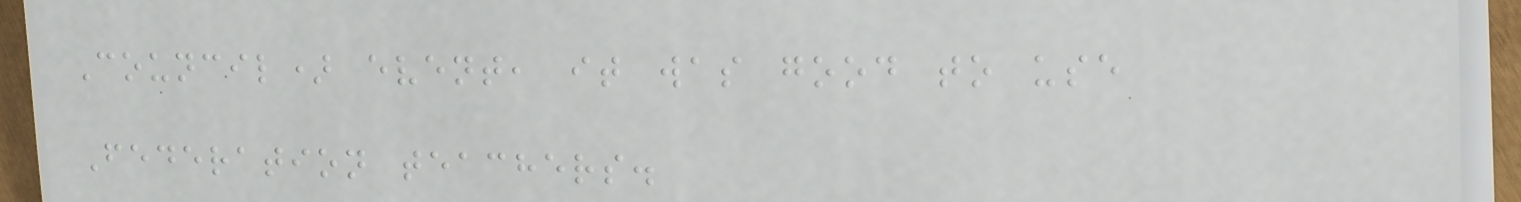Council) event, it was good to use
Federation teachers.
